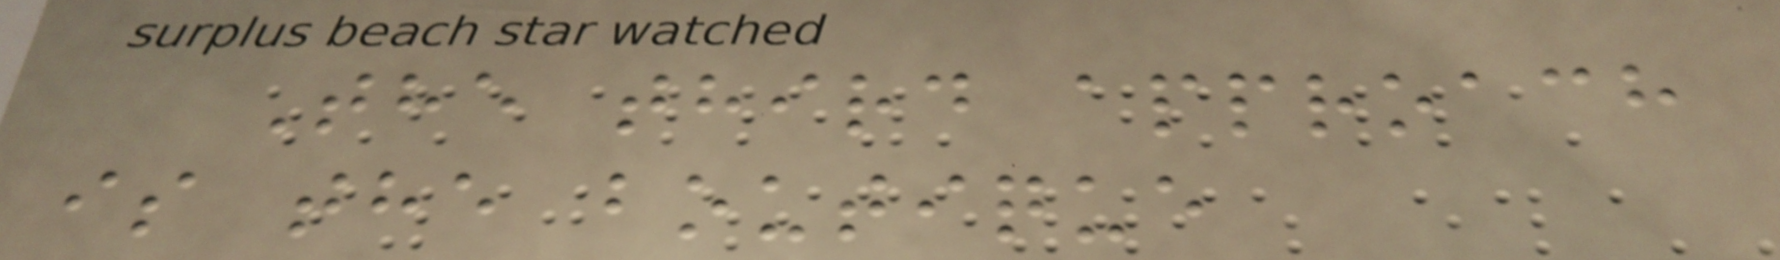The third approach
is the boutique
